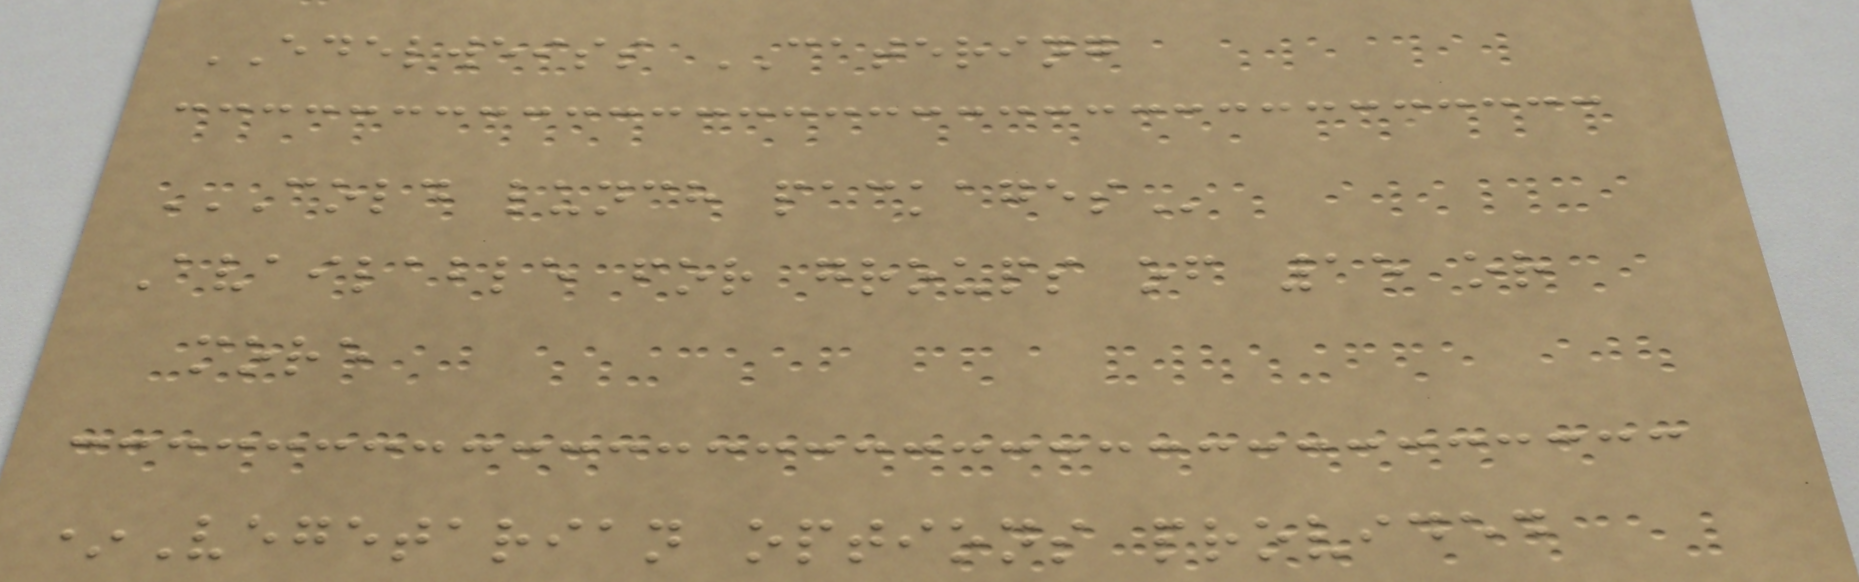EDELWEISS CATERING
COLD LUNCH PACKAGES
Available for groups of 15 or
more
*Vegetarian options provided
